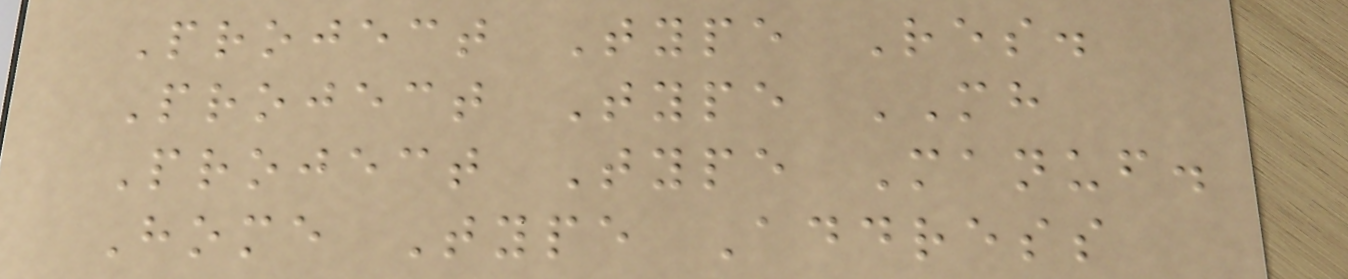Project Type Res.
Project Type MH
Project Type Manuf.
Home Type Address
